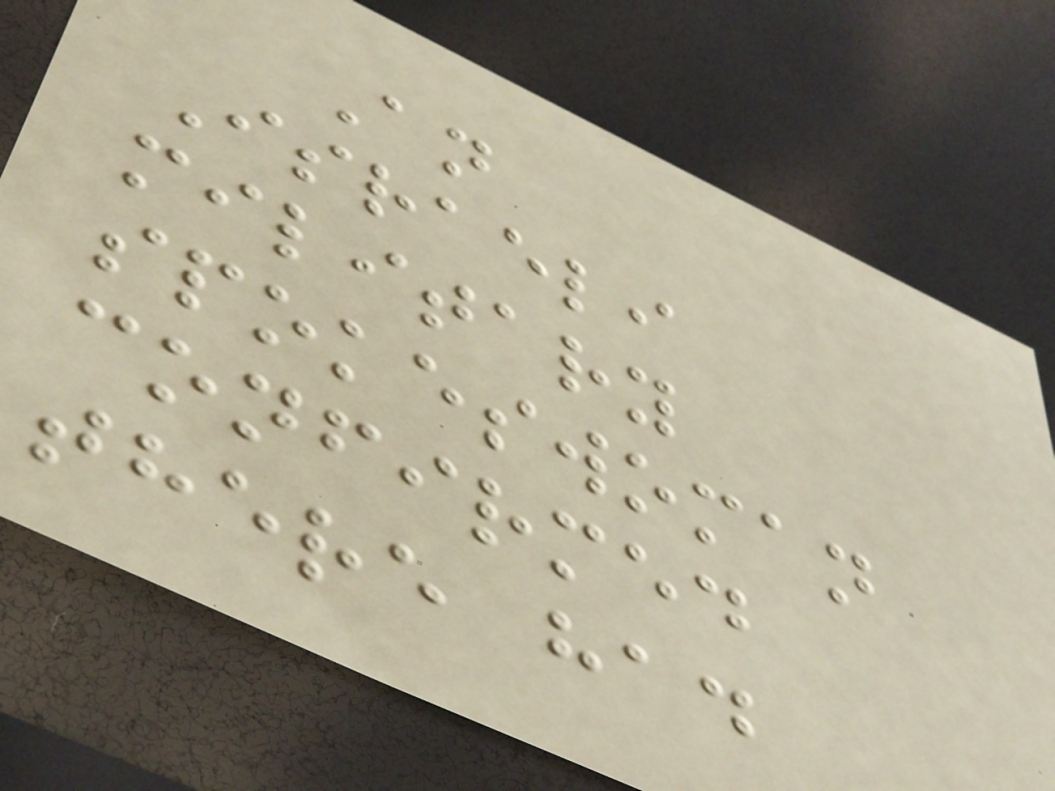An
Israeli
military
spokeswoman
confirmed
there had
